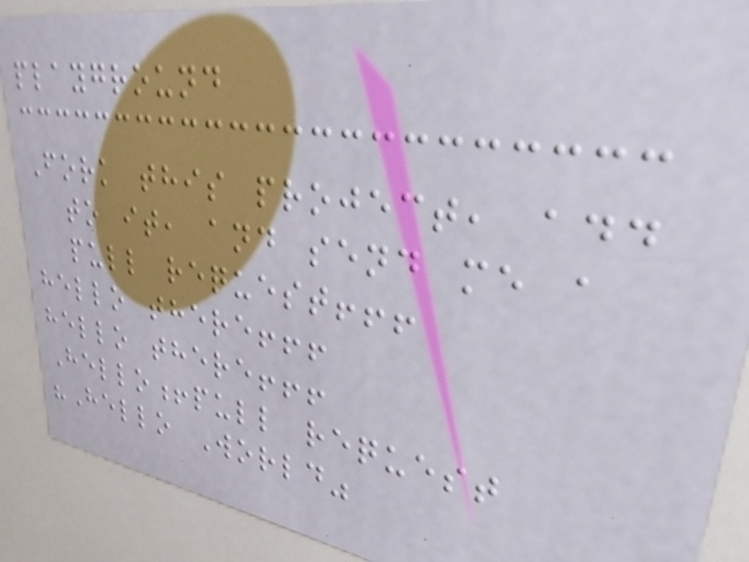playground
Fork this project, add
to it, and send me a
pull request!!!
hello there!!!
hello there!!!
Hello!pull request
"Hello World"
